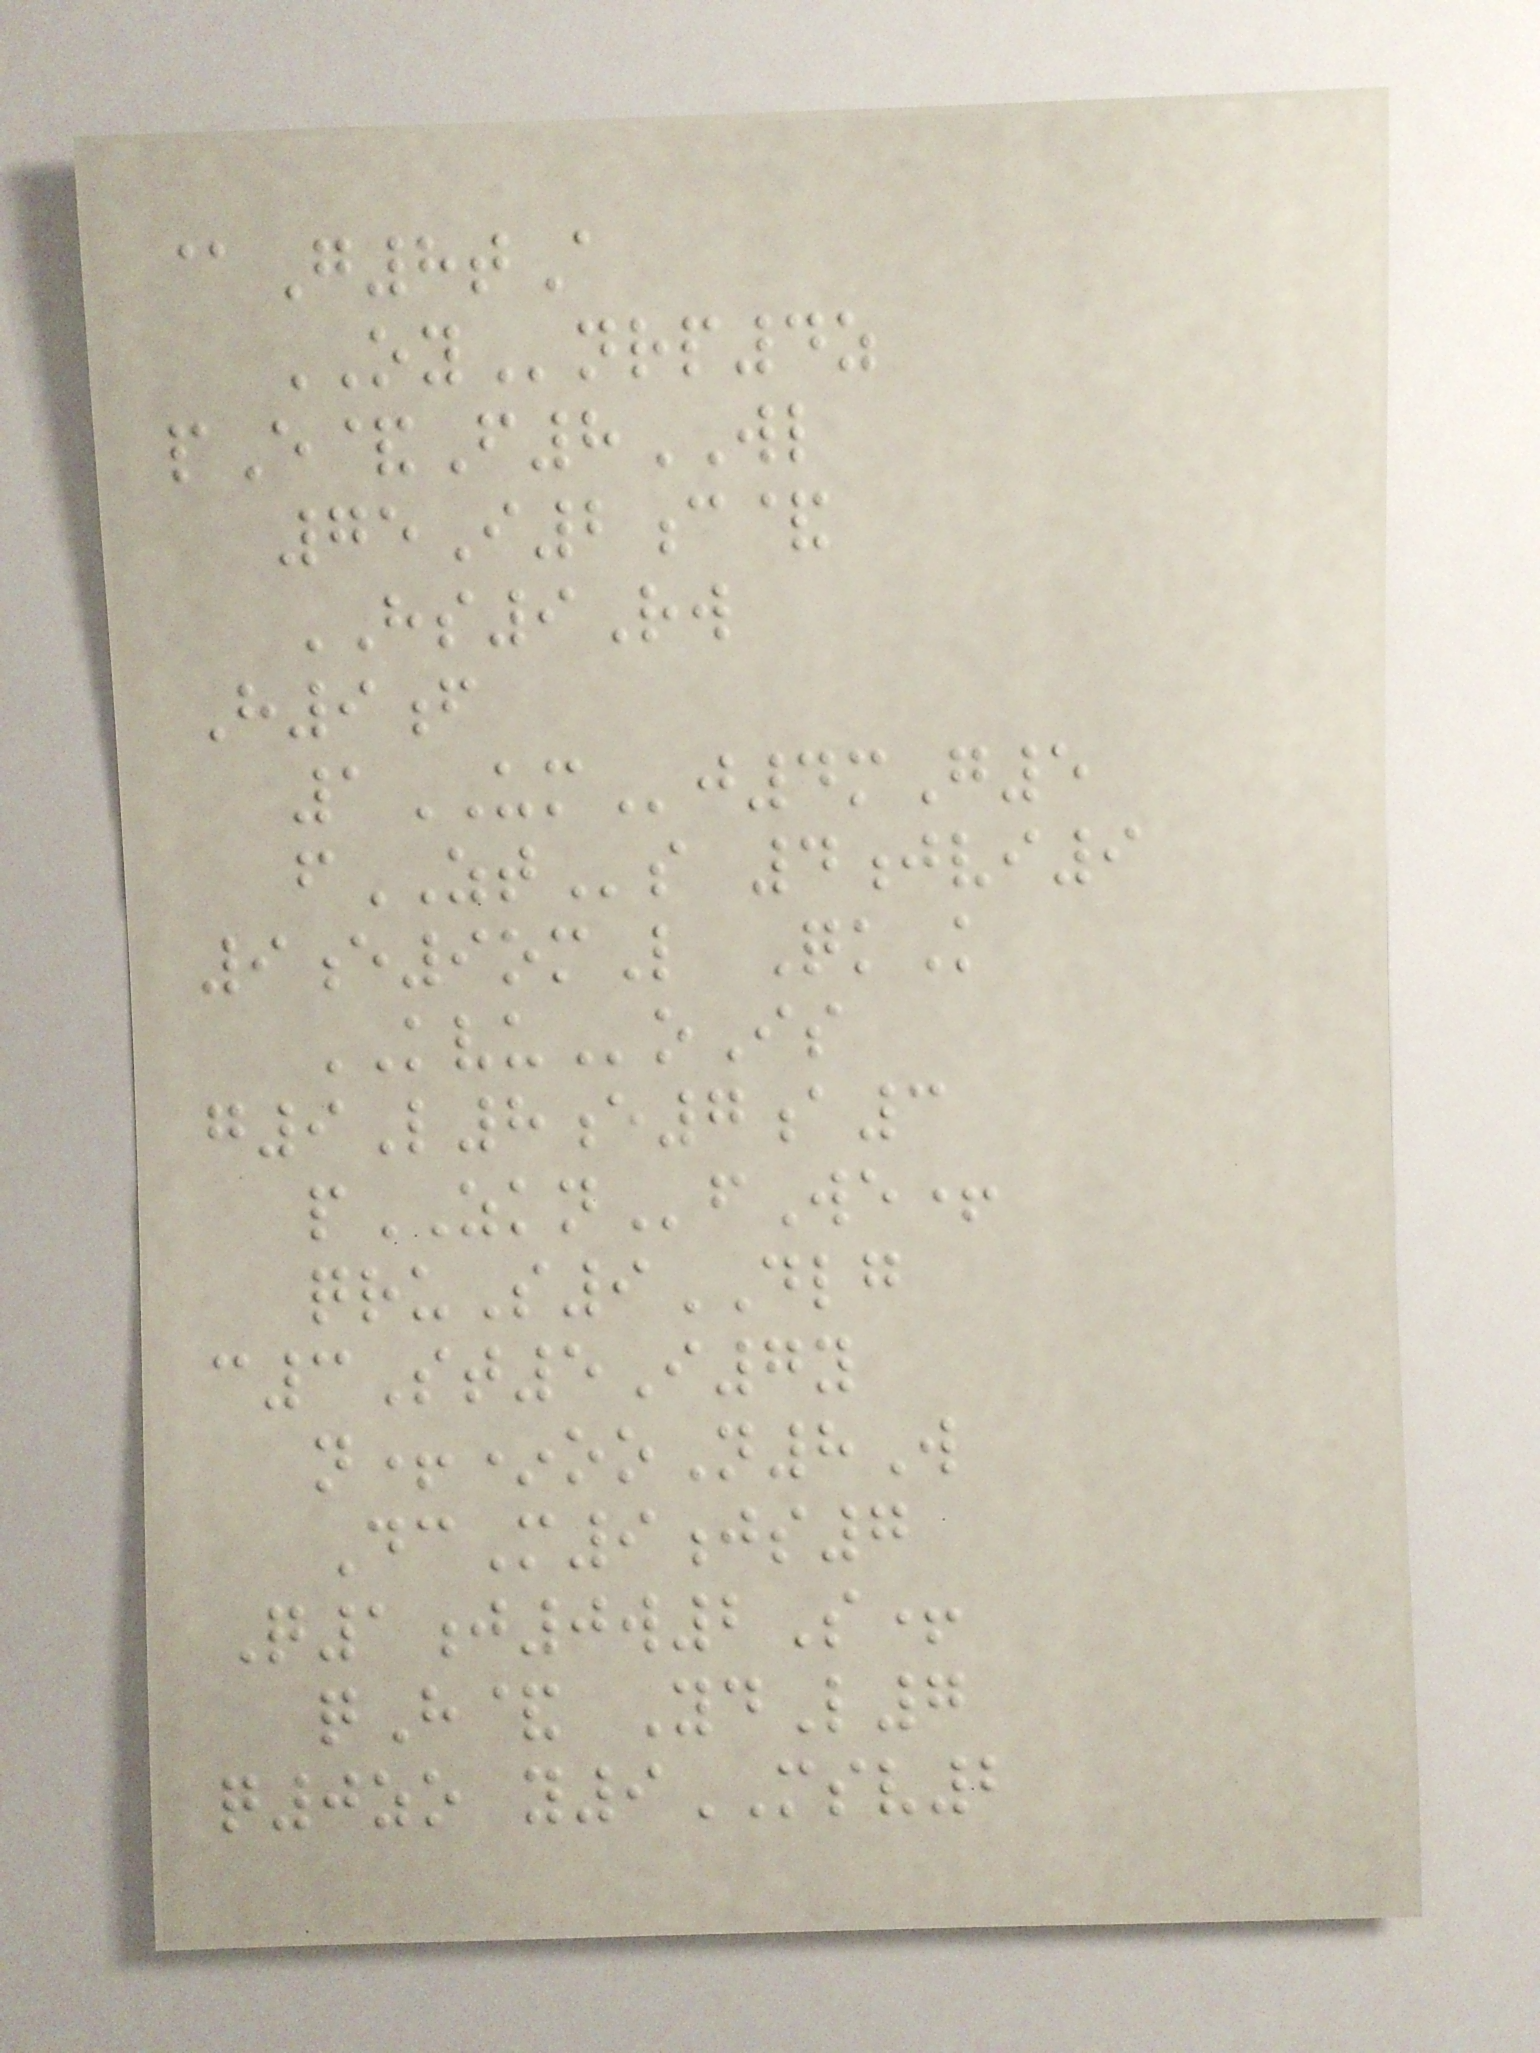@G8tA
OYnrp4z
pE&F8WL
75I2c&
HS9Rw
H9f
1UMj4mG5
fZTs 4jvi9
9e9omL QkK
KVUoIs
g9L8e7a3
pZKNfWe+
qruS9DLG
c3St5I7y
n+*ooN8W
DcM9js7
Q1j0w2S+
qH& YdL7
q0zo y9MSV2
